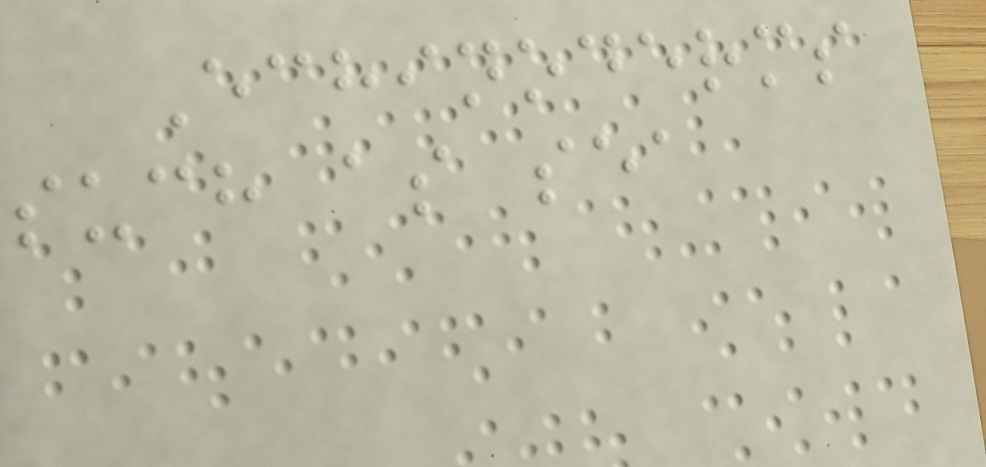Echinoderms
such as sea
